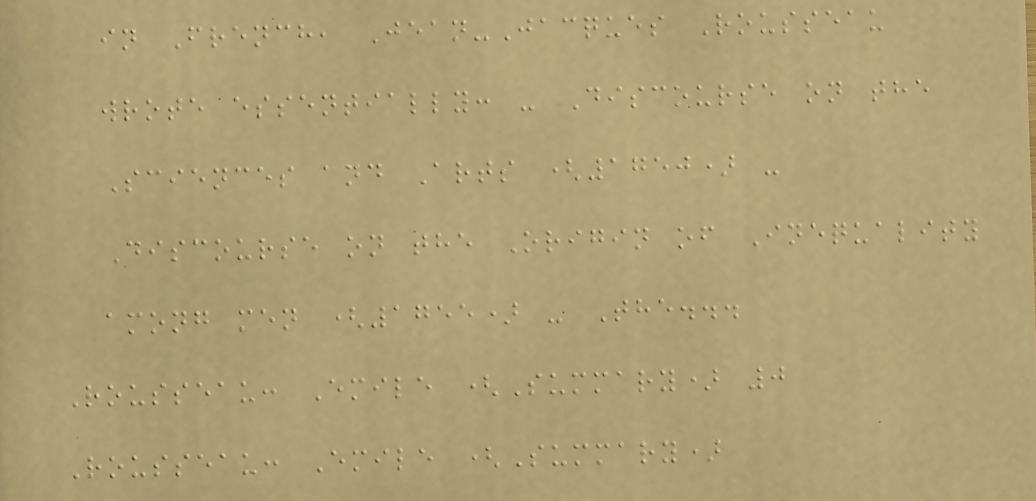in French, Jean-Jacques Rousseau
wrote essentially: - Discourse on the
Sciences and Arts (1750) -
Discourse on the Origin of Inequality
among men (1755) - The...
Rousseau: Emile (Summary) 0
Rousseau: Emile (Summary)
